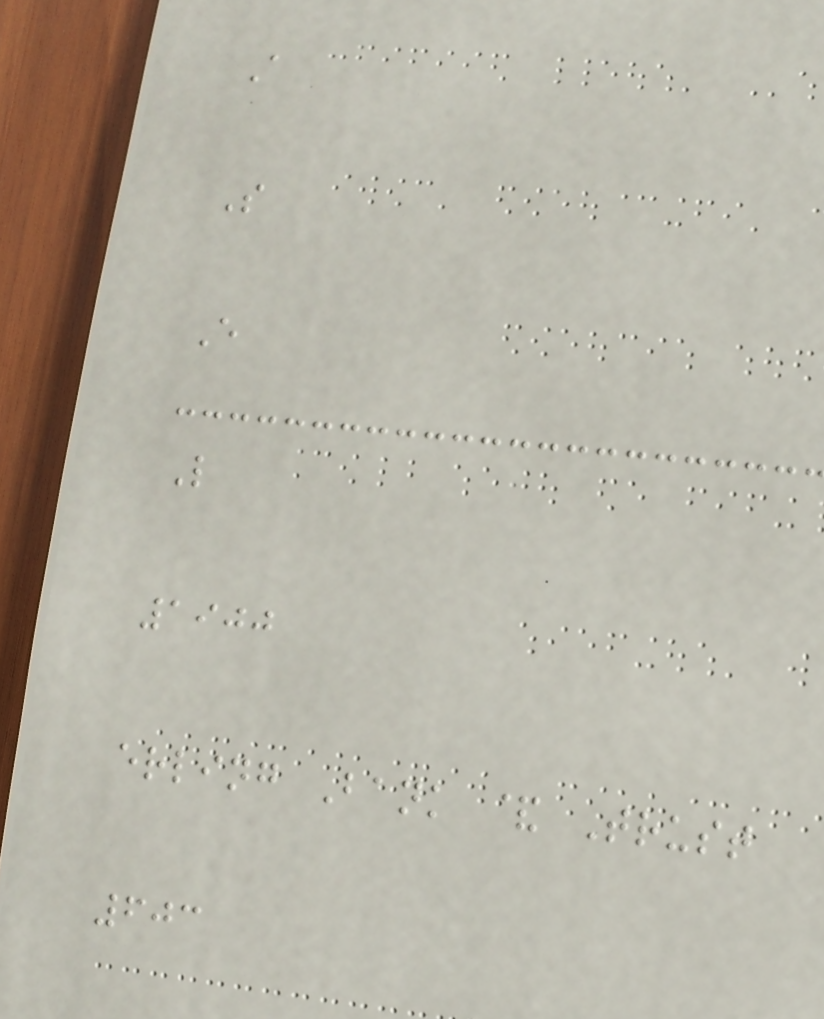A
S
E
L
1900
erling Bank & Trust
603
